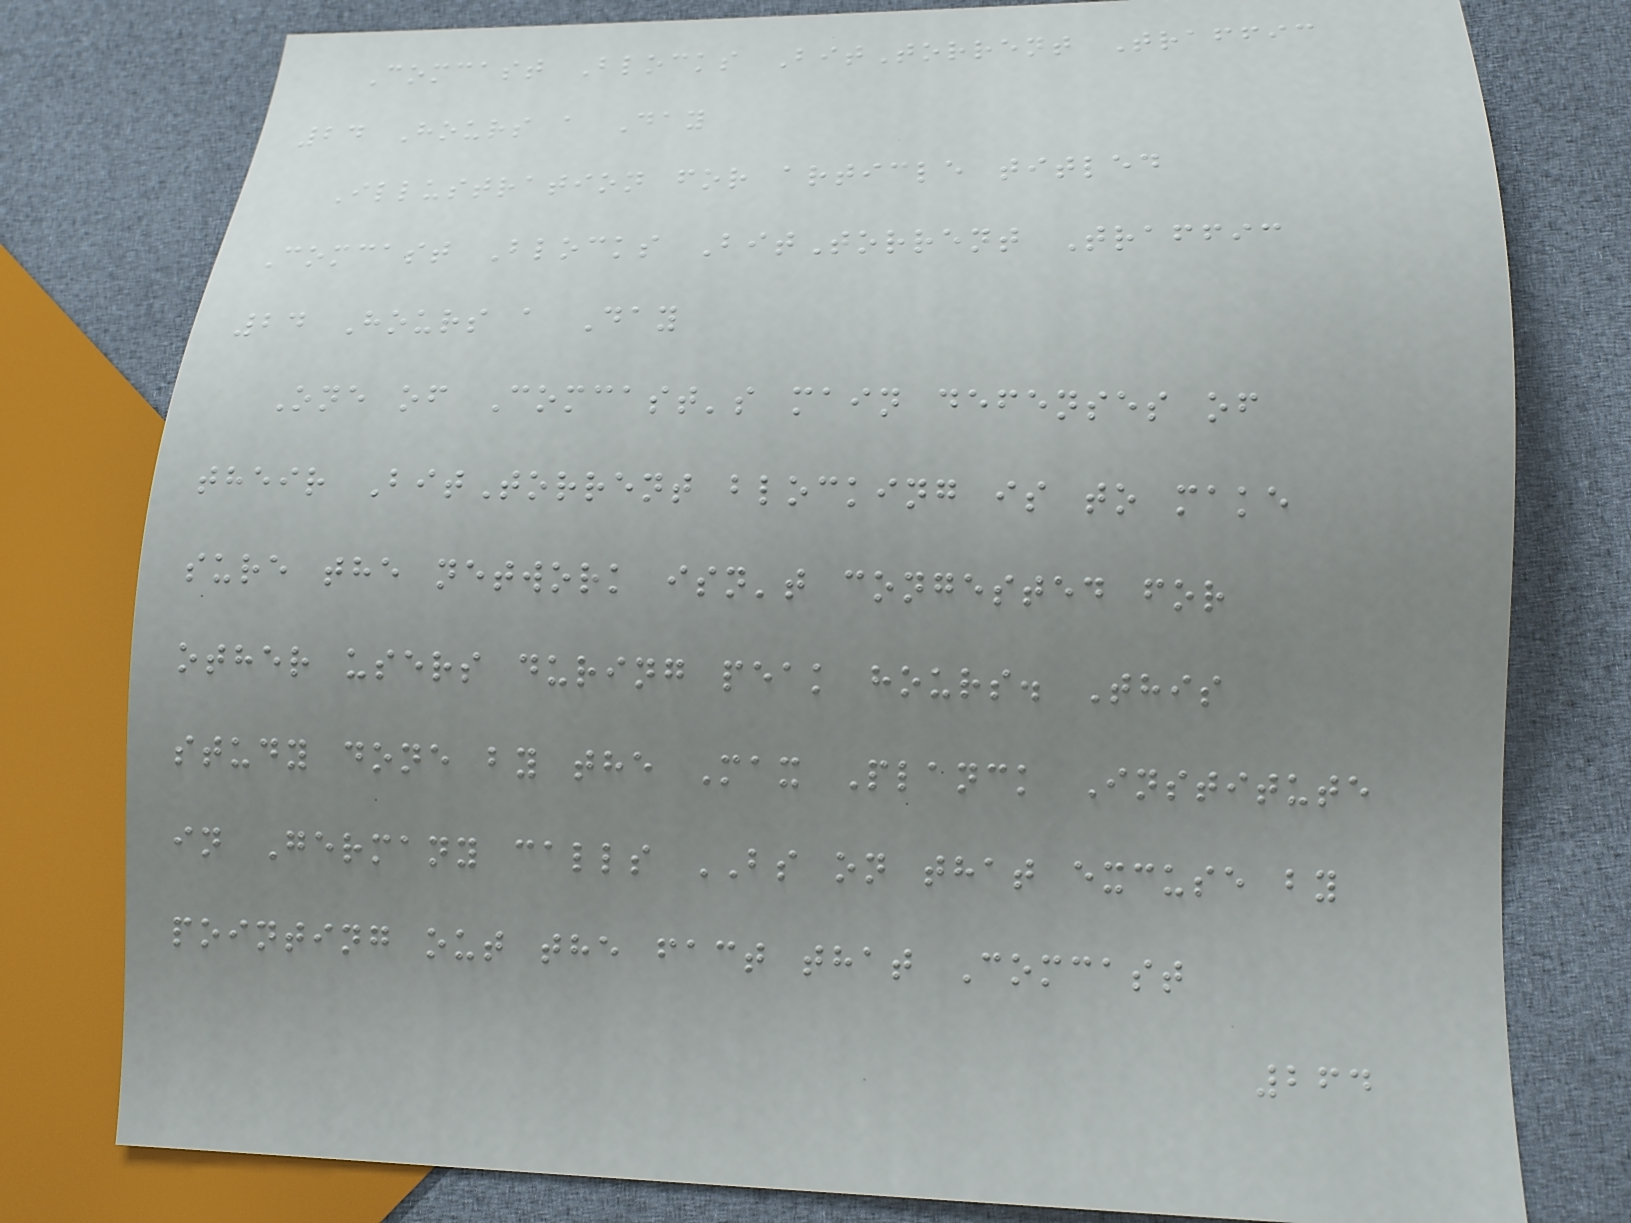Comcast Blocks BitTorrent Traffic
24 Hours a Day
Illustration for article titled
Comcast Blocks BitTorrent Traffic
24 Hours a Day
One of Comcast's main defenses of
their BitTorrent blocking is to make
sure the network isn't congested for
other users during peak hours. This
study done by the Max Planck Institute
in Germany calls BS on that excuse by
pointing out the fact that Comcast
264
